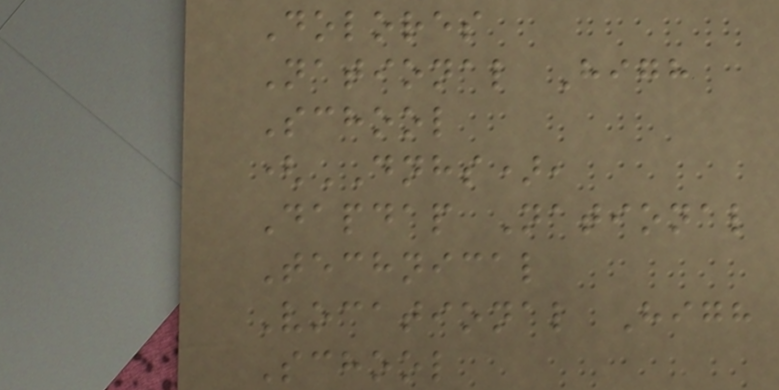Dolores
National High
School
(DNHS),
Dapdap National
Technical
Vocational High
School
